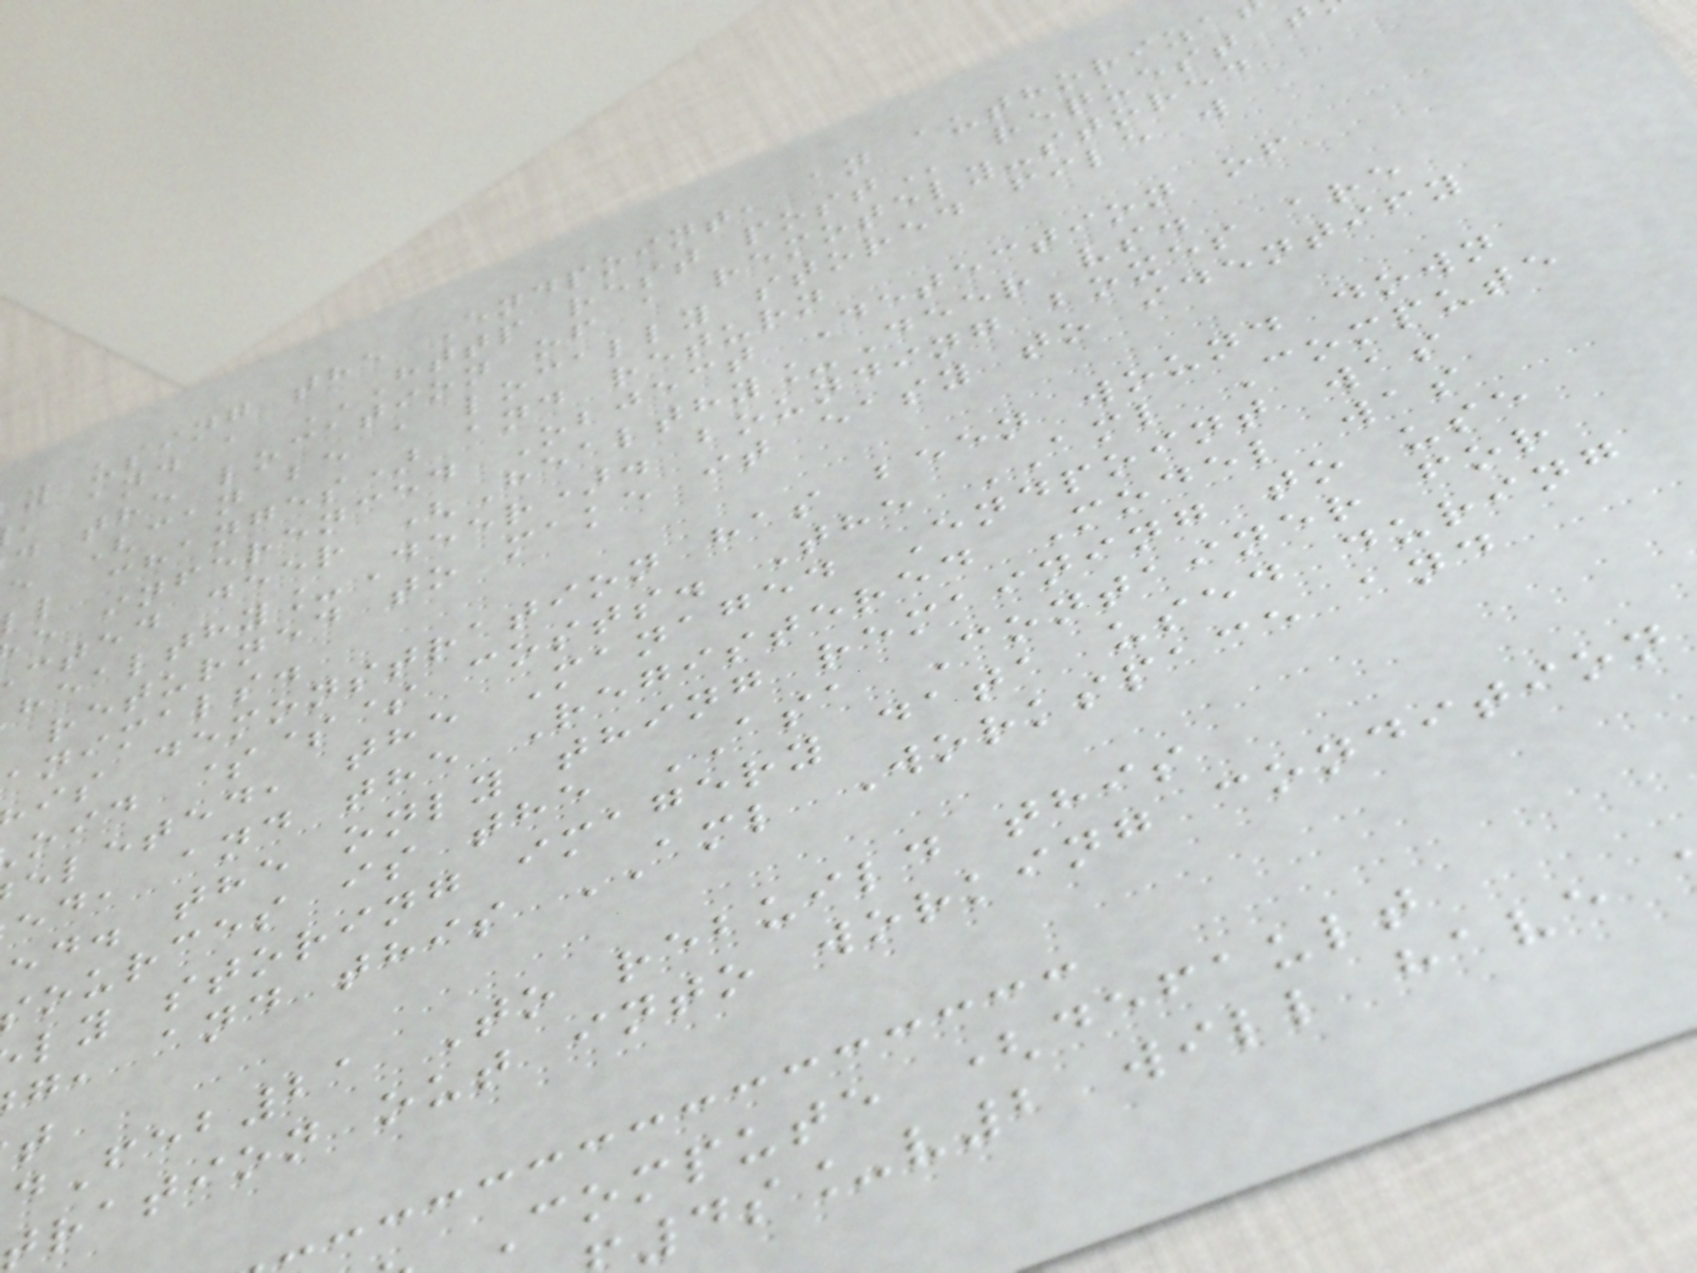y using the Endpoint, an authoriza
, and a HTTP REST POST request t
d the location of a remotely-stored
e (can be a locally stored file w
ll changes) and return
e inferenced Object Detection of
cted deer (Healthy_Deer vs.
ealthy_Deer). bounding boxes are
returned to make it easy to identify
animals.
is demonstration has been wound down
oid $$$ costs. The AML Compute
eleted, the Managed Endpoint was
ed, and the Registered Model was
ed. the only thing remaining to use
ources is the ASA Container for
ly storing imagery data used during
g, and this AML Workspace and
Feb21 To rebuild this
ration out into working condition
Compute (default
4s_v2 will have
